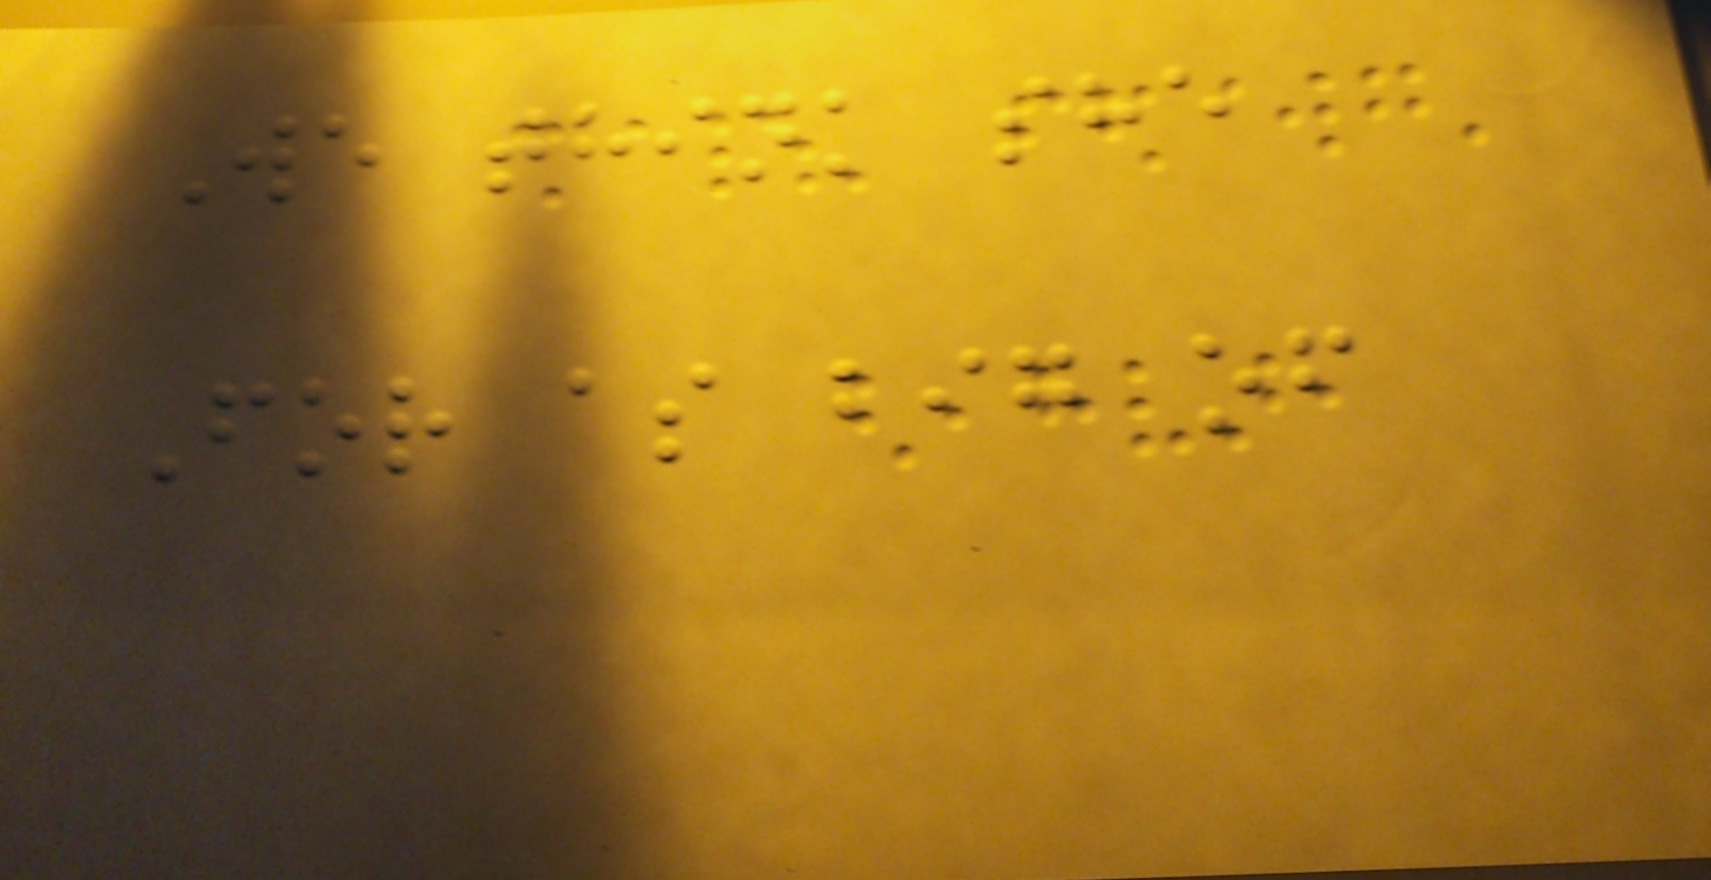We think she
For as big of
